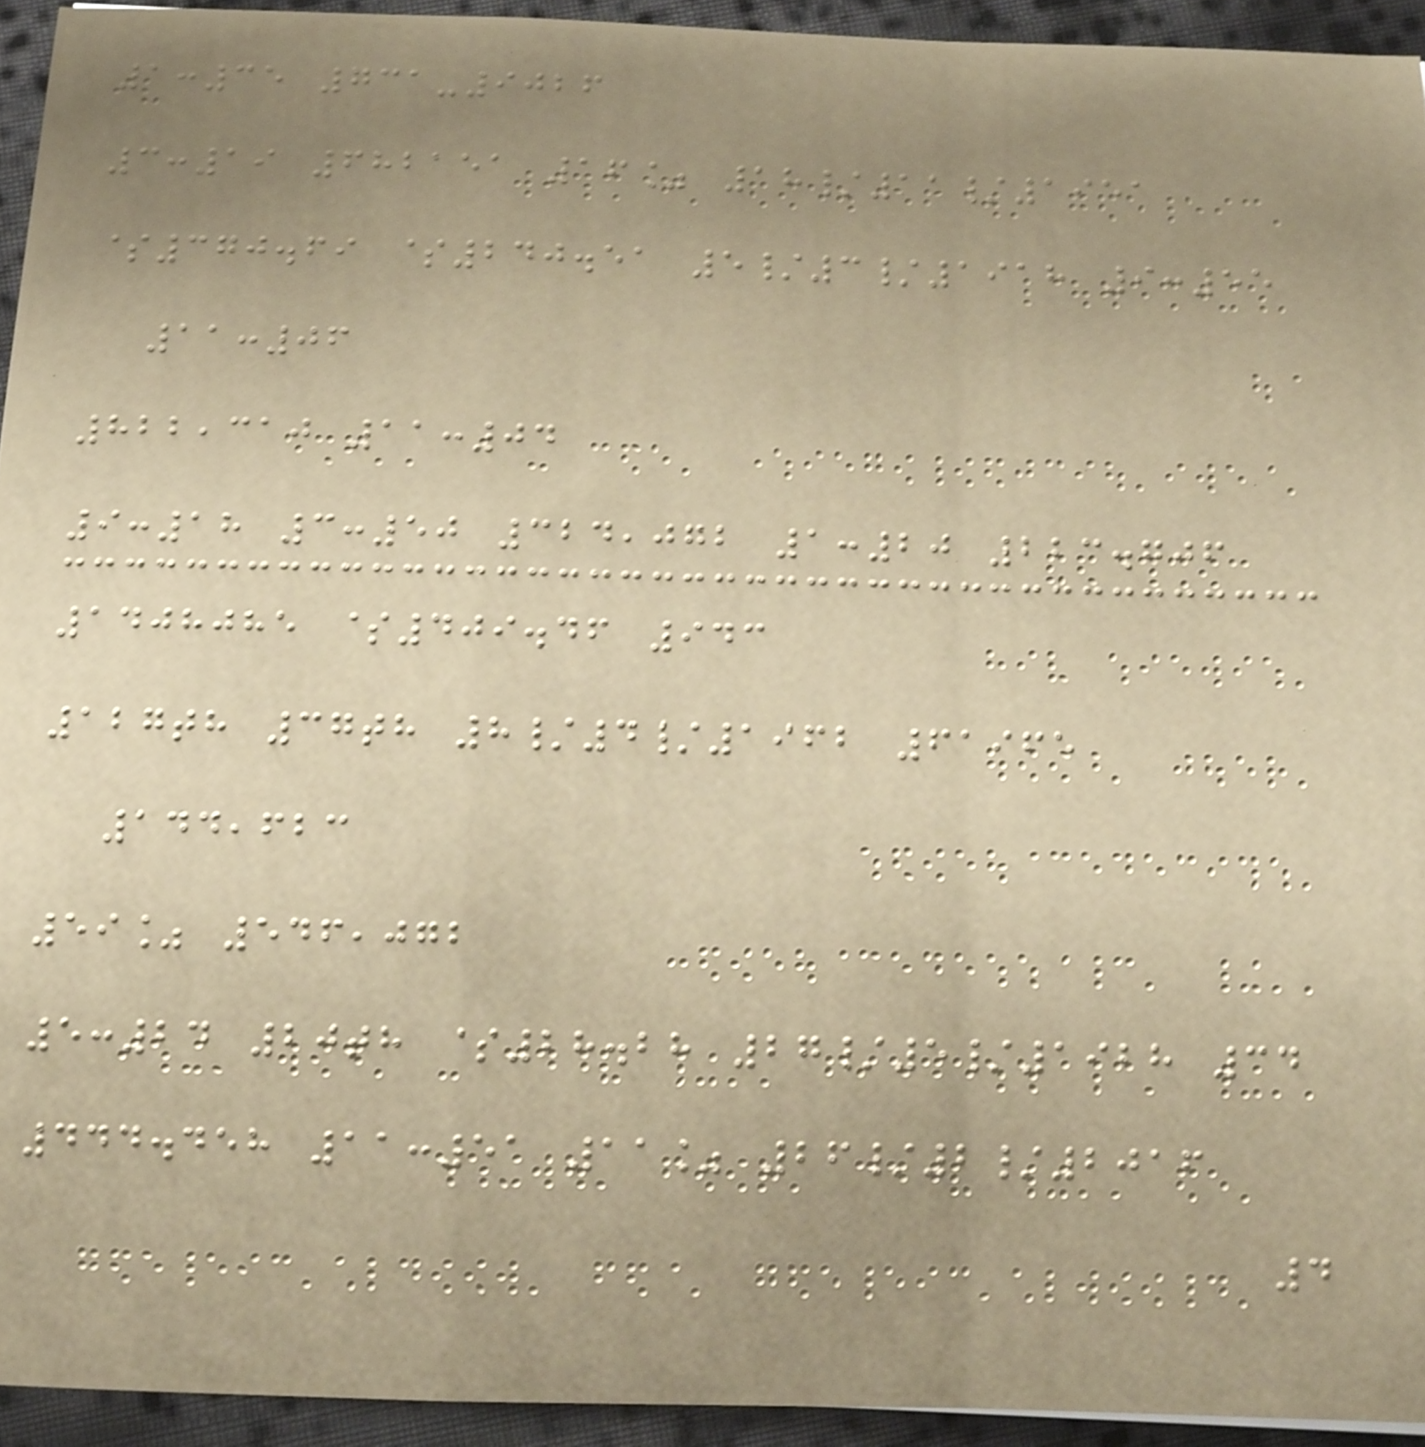1:35 731-9026
3:19 682151 16% 18/11/1951
$370.69 $240.51 5/3/1918 9:55
11:06
822,310 11:04
9:18 3:50 324,072 1:20 223.706
1408085 $409.46 943
127th 37th 8/4/1962 61965
144,623
59% 546,072
5:24 20th $28.28 27/5/1928 34
444.458 11:51 11% 26/2/2016
4
